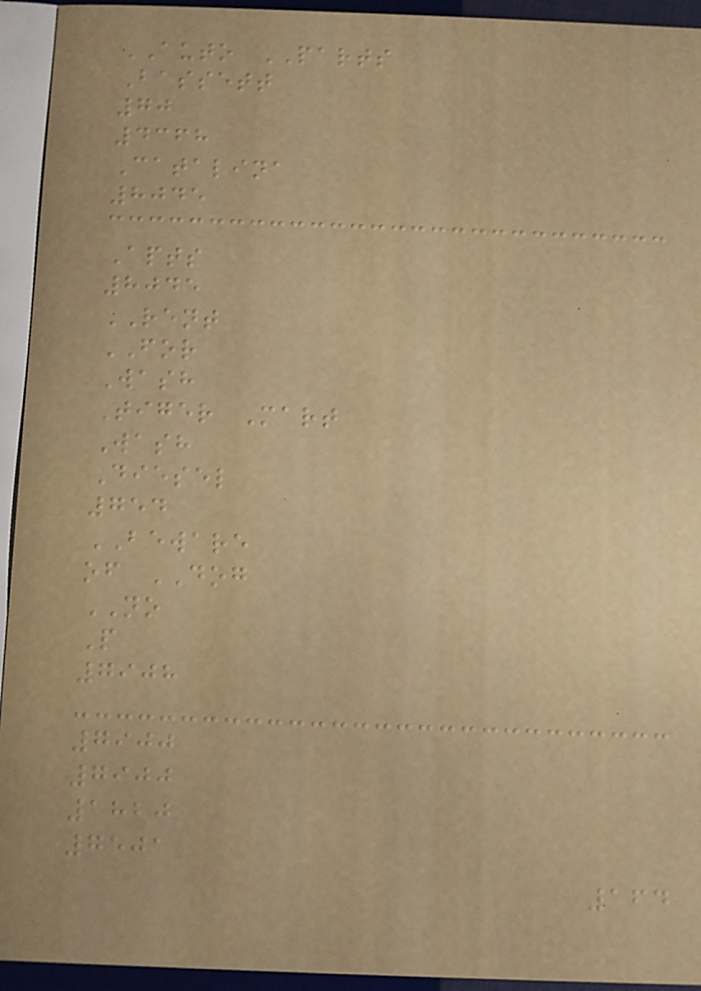AUTO PARTS
Bassett
70
4368
Catalina
8045
Apts
8045
RENT
FOR
Wash
Tiger Mart
Wash
Diesel
754
BEWARE
of DOG
NO
P
7908
7900
7900
1820
7501
164
